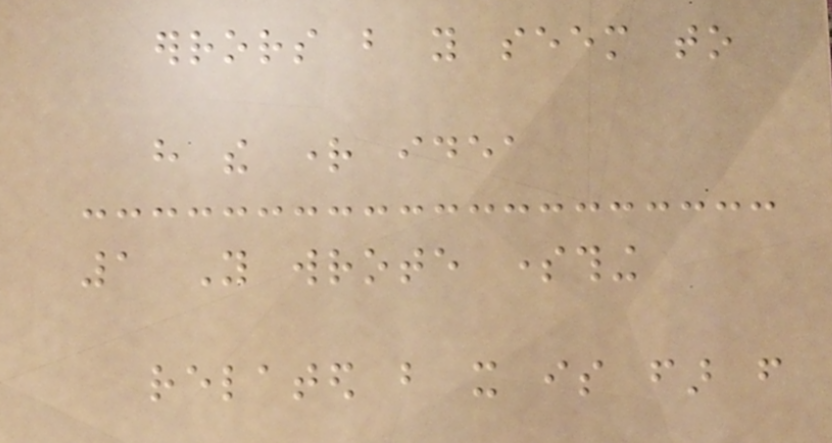errors but you seem to
have the right idea
1 You wrote something
related but it is far from
